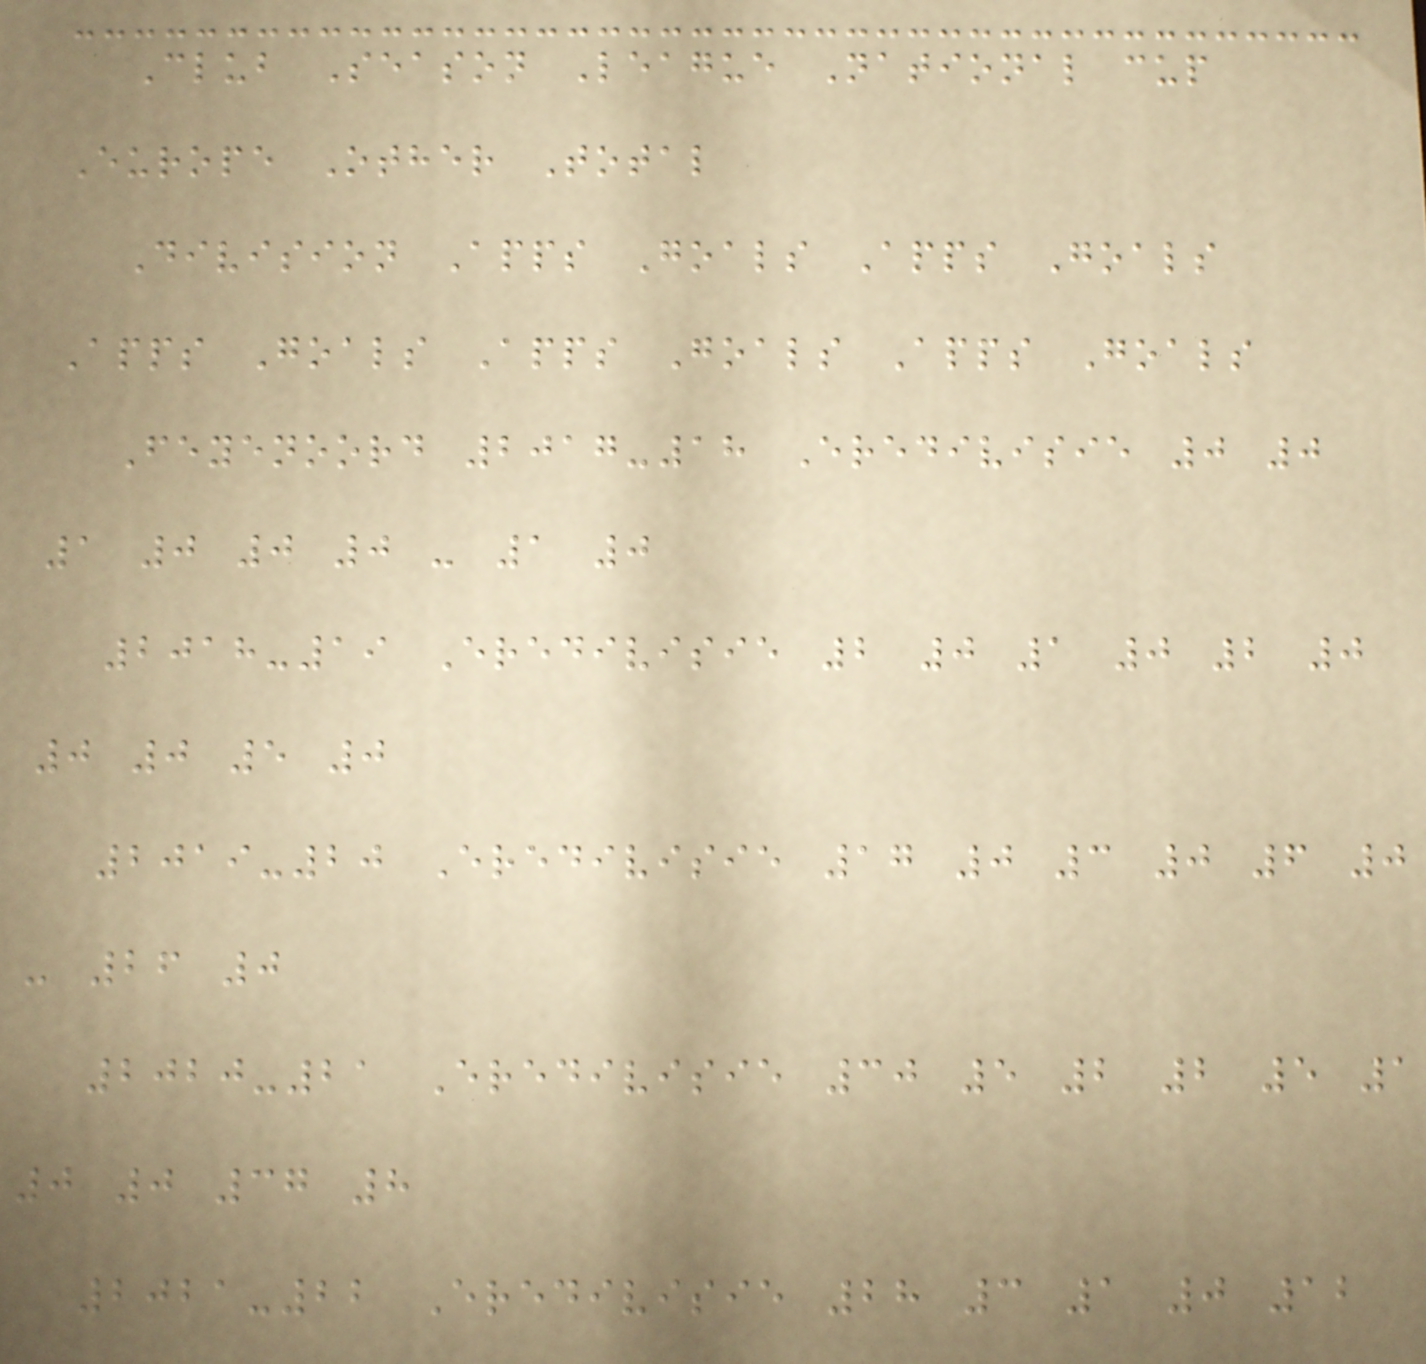Club Season League National cup
Europe Other Total
Division Apps Goals Apps Goals
Apps Goals Apps Goals Apps Goals
Feyenoord 2017-18 Eredivisie 0 0
1 0 0 0 - 1 0
2018-19 Eredivisie 2 0 1 0 2 0
0 0 5 0
2019-20 Eredivisie 17 0 3 0 6 0
- 26 0
2020-21 Eredivisie 30 5 2 2 5 1
0 0 37 8
2021-22 Eredivisie 28 3 1 0 12
